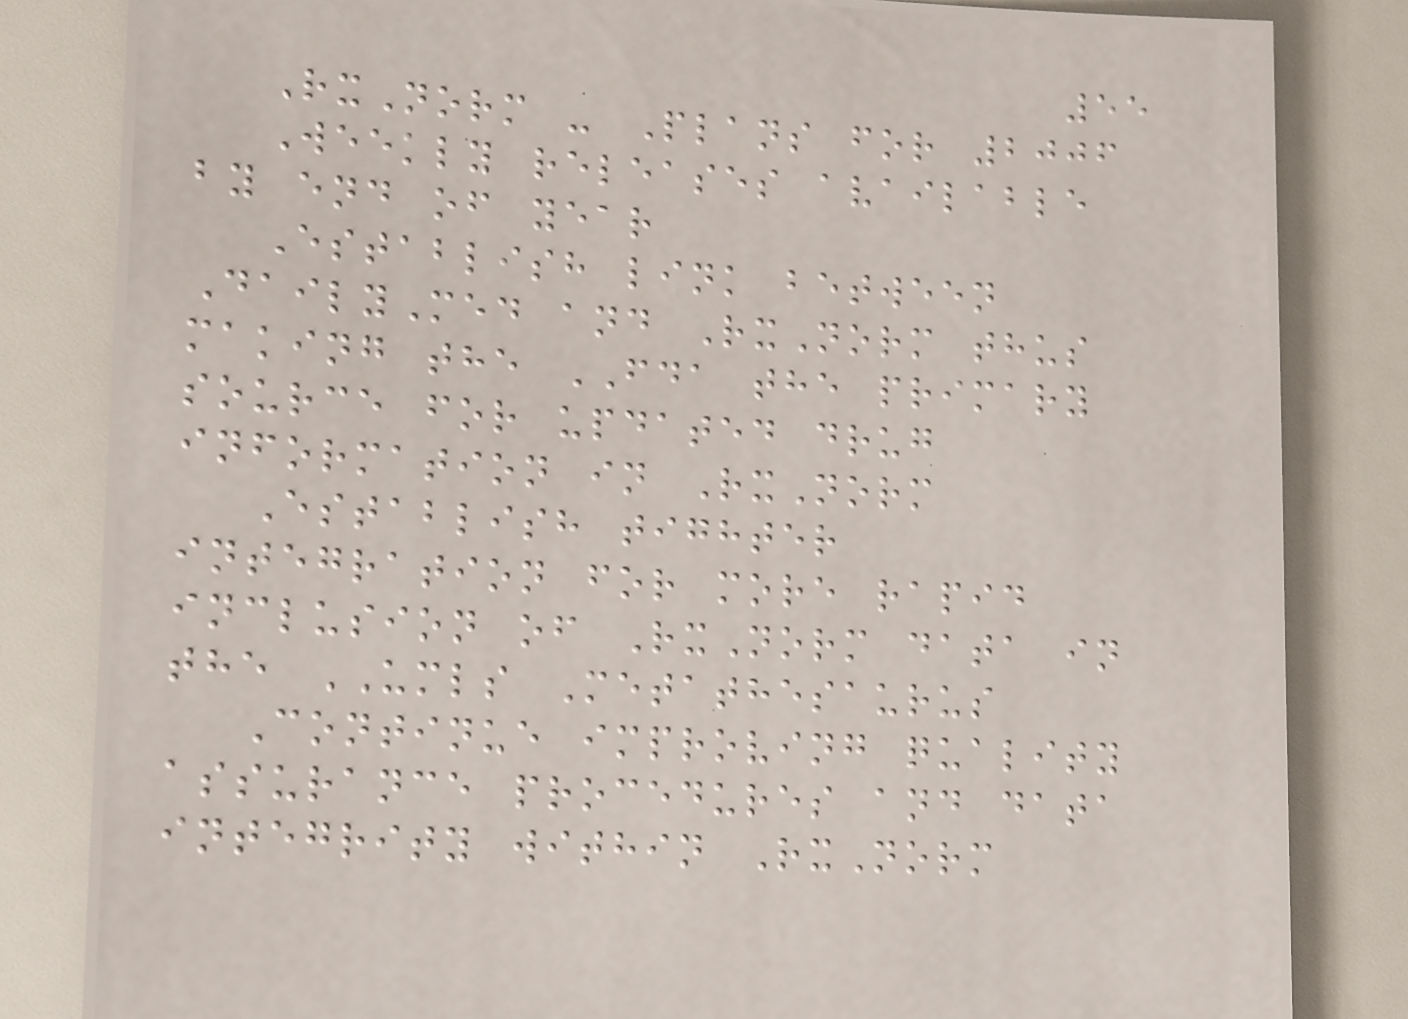55
RxNorm - Plans for 2006
Weekly releases available
by end of year
Establish link between
DailyMed and RxNorm thus
making the FDA the primary
source for updated drug
information in RxNorm
Establish tighter
integration for more rapid
inclusion of RxNorm data in
the UMLS Metathesaurus
Continue improving quality
assurance procedures and data
integrity within RxNorm
